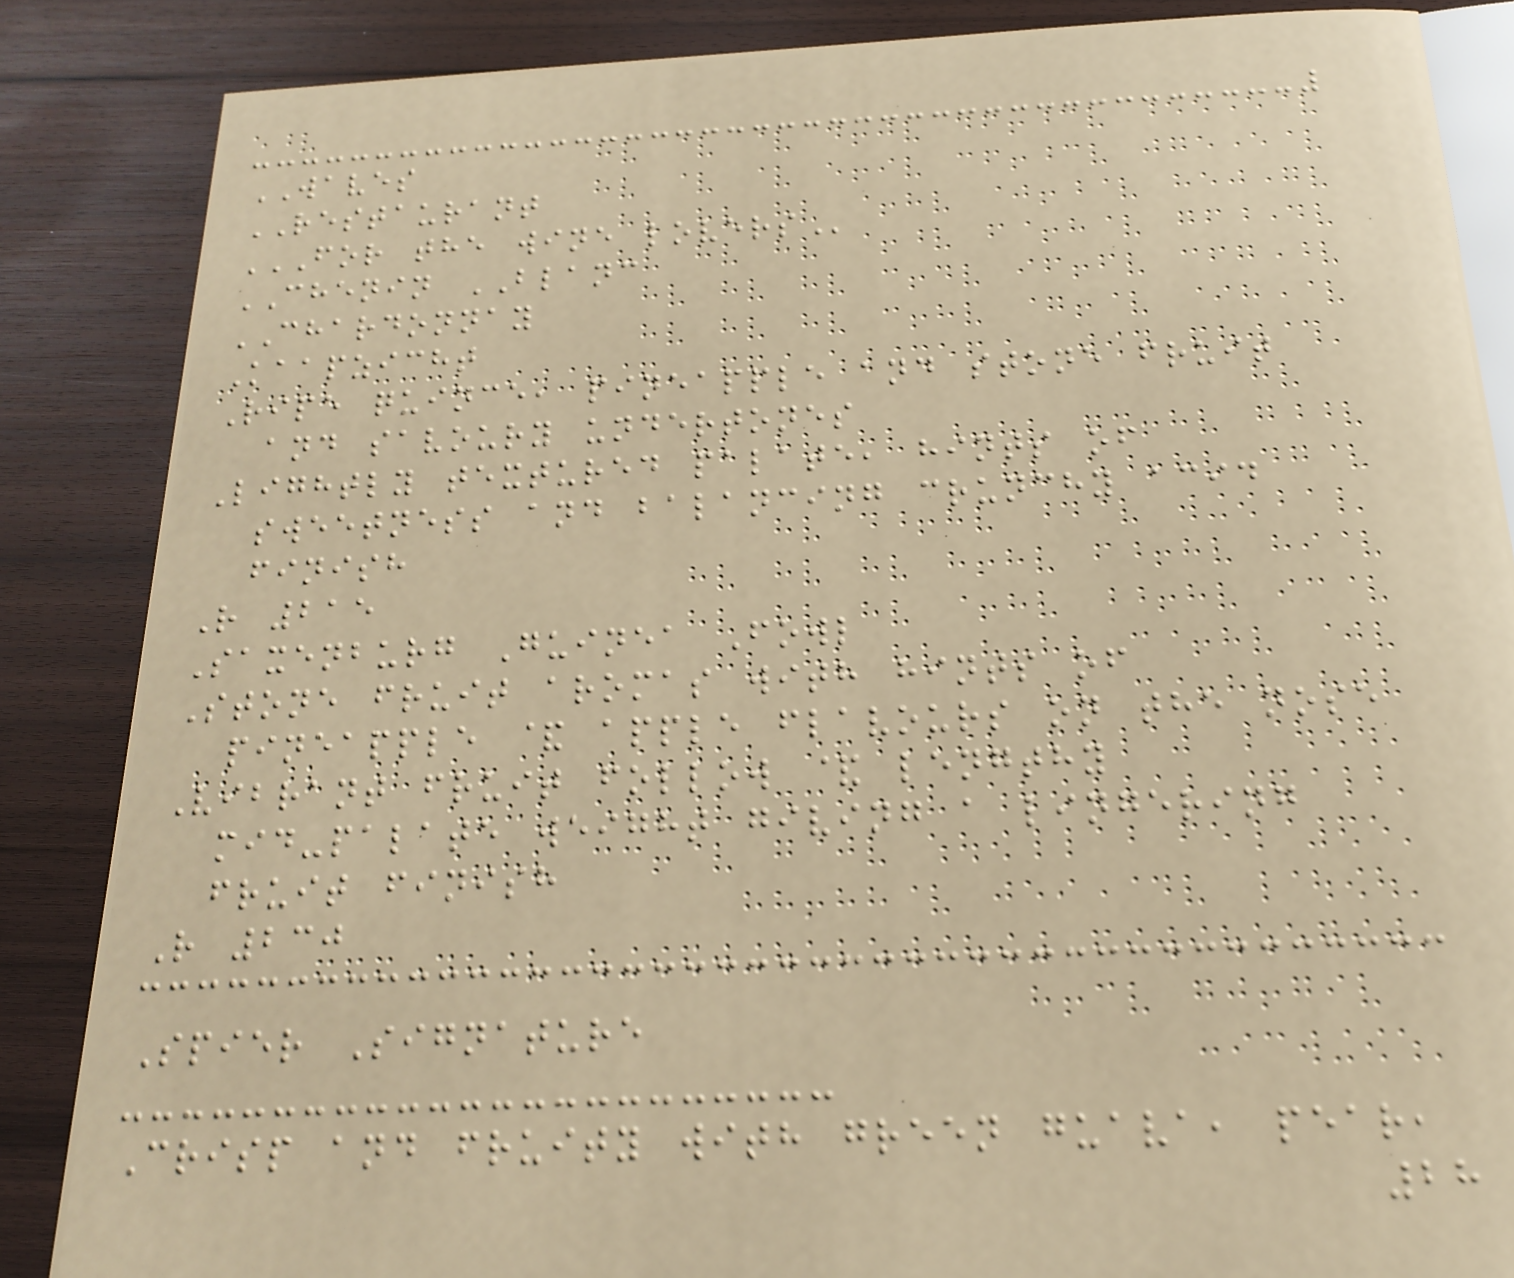WAVES
RESTAURANT
FOR THE WINE LOVERS
CHENIN BLANC
CHARDONNAY
Kaapzicht
Ripe quince, pineapple and stone fruit
and savoury undertones
Lightly textured palate, hints of
sweetness and balancing crunchy acid
finish
R 215
Saxenburg Guinea Fowl
Stone fruit aromas with hints of
pineapple & apple flavours on the nose
Vibrant fruit follow & lengthy
mid-palate weight giving a lingering
fruit finish
R 230
Spier Signature
Crisp and fruity with green guava, pear,
28
